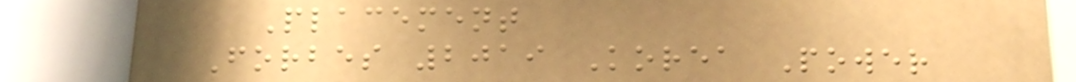Placement
Forbes 2019 Korea Power
